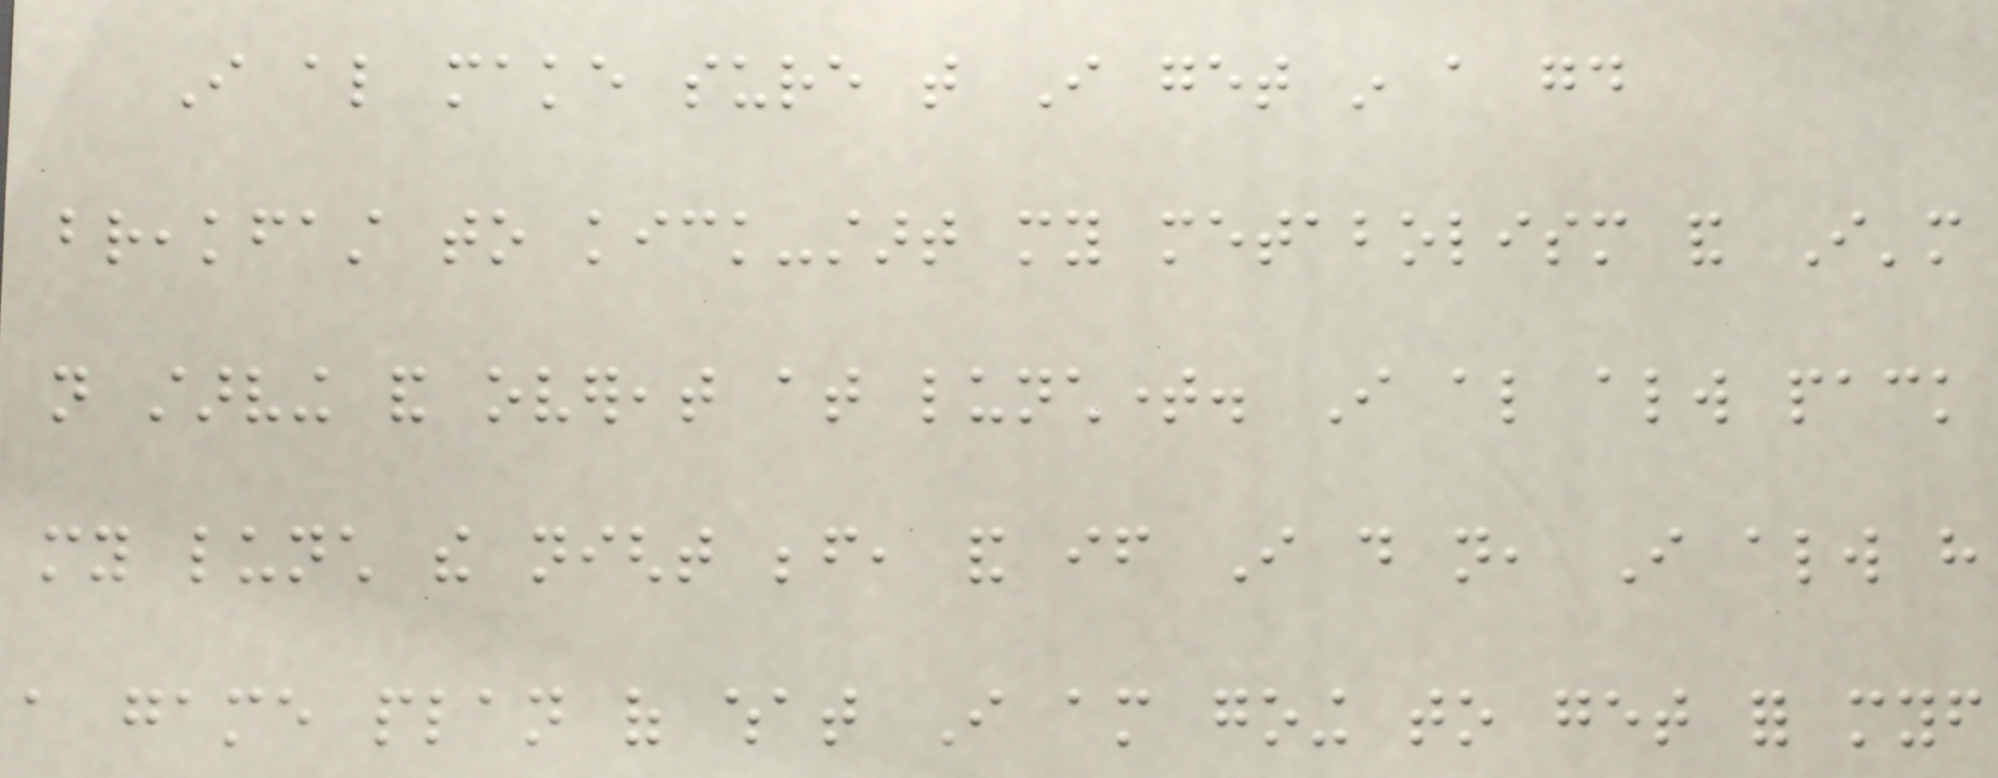I also make sure that I get in a good
breakfast to kick-start my metabolism and I'm
not starving and overeat at lunchtime. I also always pack
my lunch the night before, and if I do not, I always have
a game plan of what I am going to get for myself
